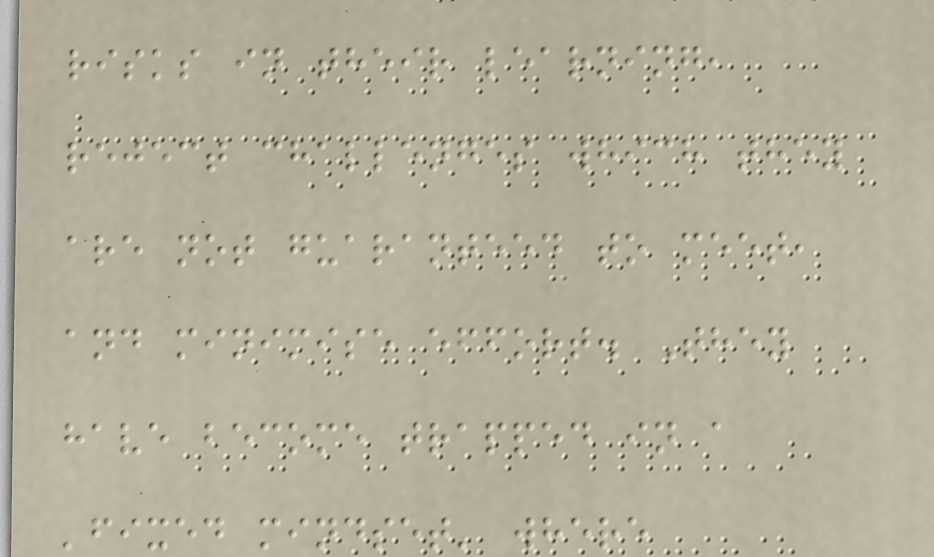risks in their learning,
reject challenges which they
are not guaranteed to meet,
and minimise effort. They
have become trapped in a
'fixed mindset' where
